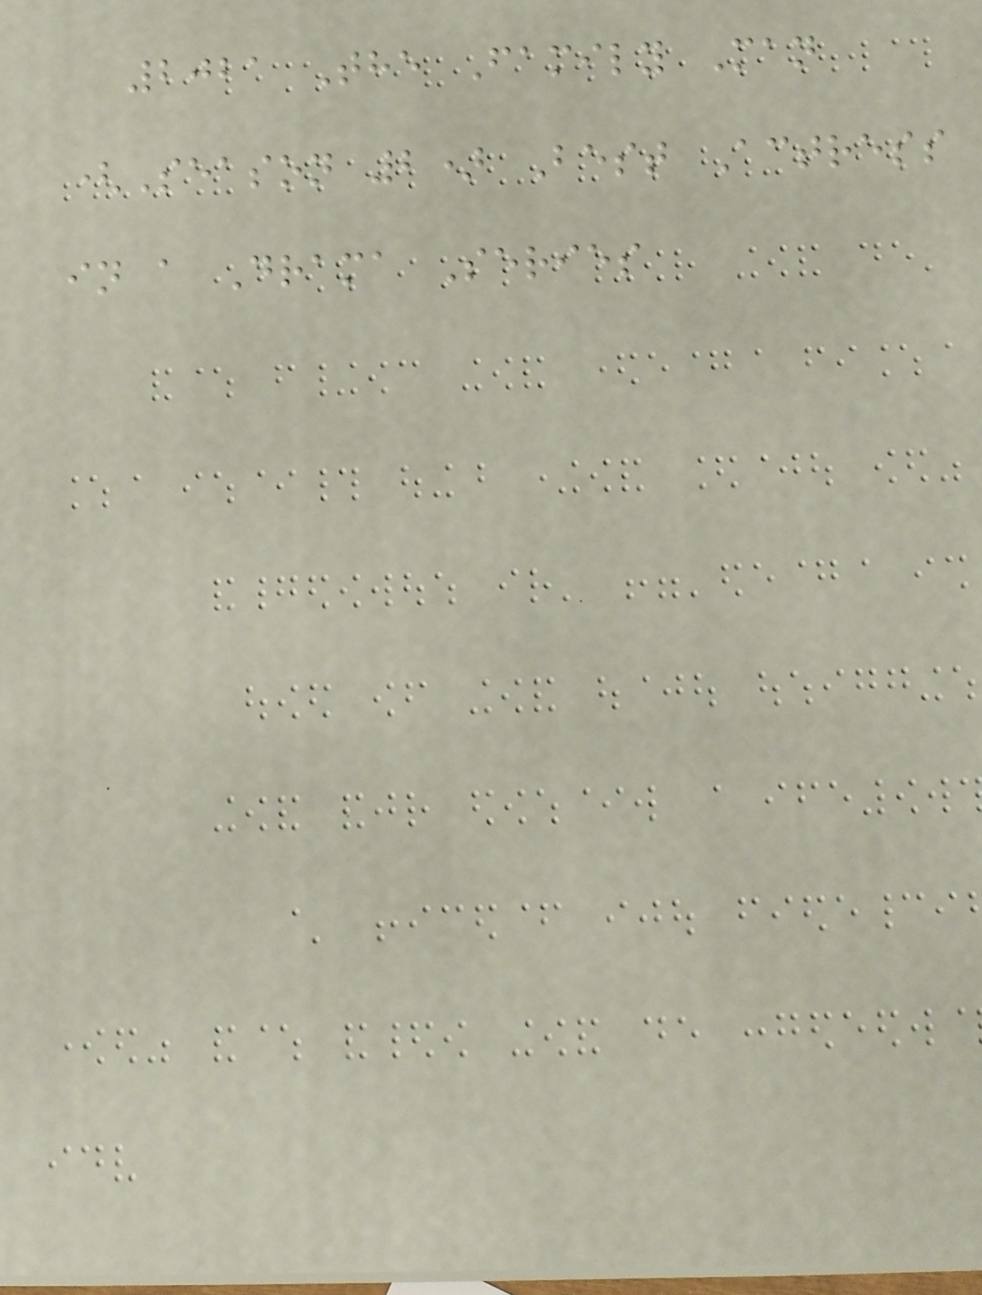2021 The Family Man
(Season 2) Best Actress
in a Drama Series
